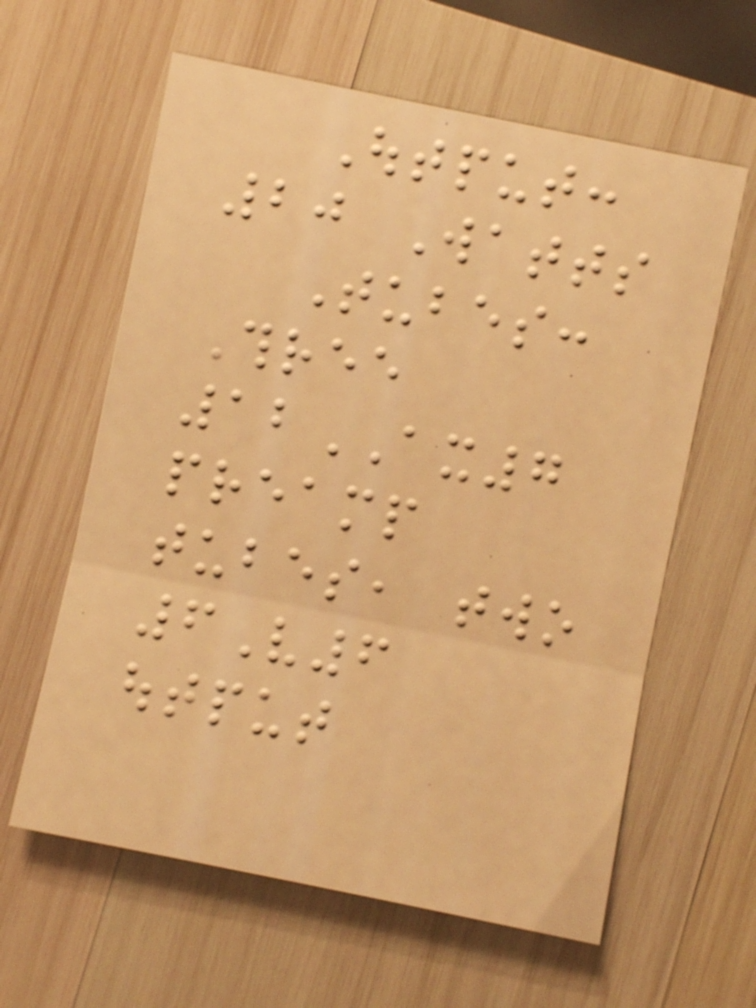Output:
20 Watts
Tubes:
Three
12AX7
preamp
tubes, two
6V6
output
